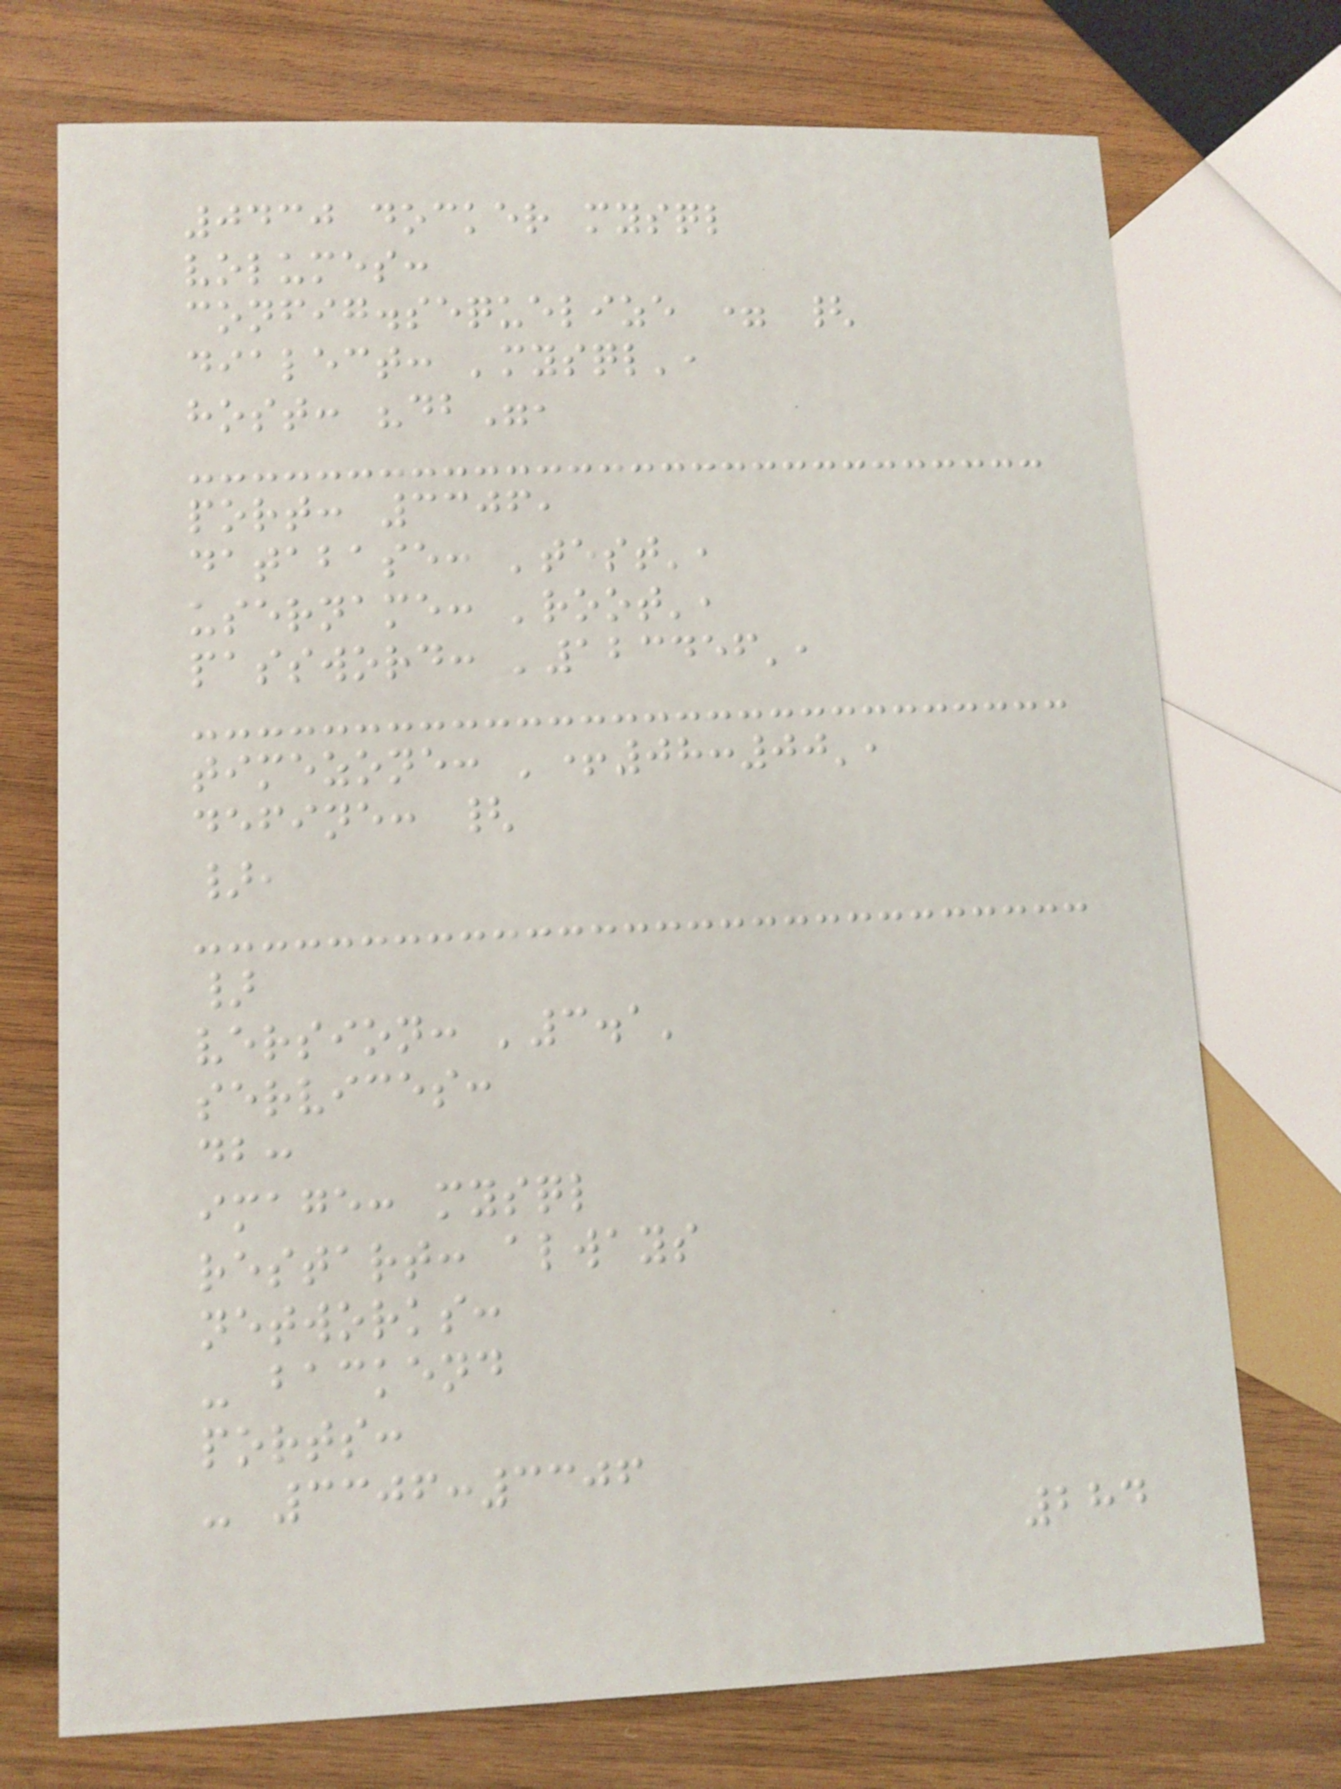0430 docker mysql
volumes:
config.sequelize = {
dialect: 'mysql',
host: "db",
port: 3306,
database: 'test',
username: 'root',
password: '123456',
timezone: '+08:00',
define: {
},
}
version: '3.1'
services:
db:
image: mysql
restart: always
networks:
- backend
ports:
- 3306:3306
284
